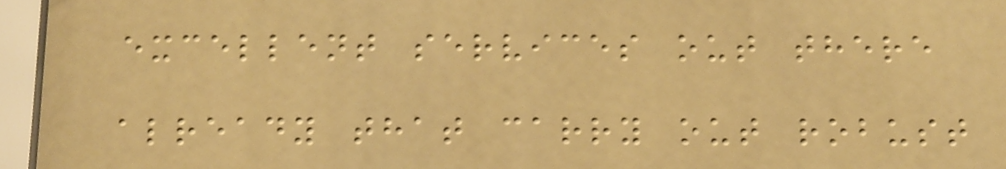excellent services out there
already that carry out robust
